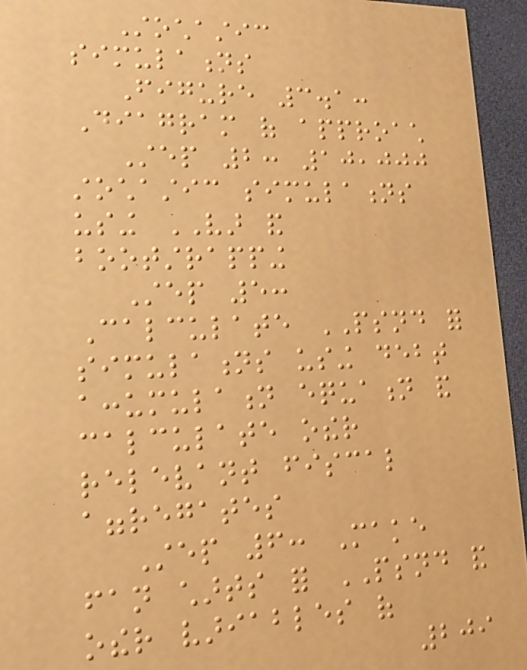Stochastic
simulations
Figure 3.1:
Diagram of approach
Step 2: 10,000
stochastic simulations
using VAR and
bootstrapping
Step 5:
Calculate PSND for
simulations using debt
accumulation equation and
calculate other
relevant fiscal
aggregates
Step 6: Make
fan charts for PSND and
other variables of
209
